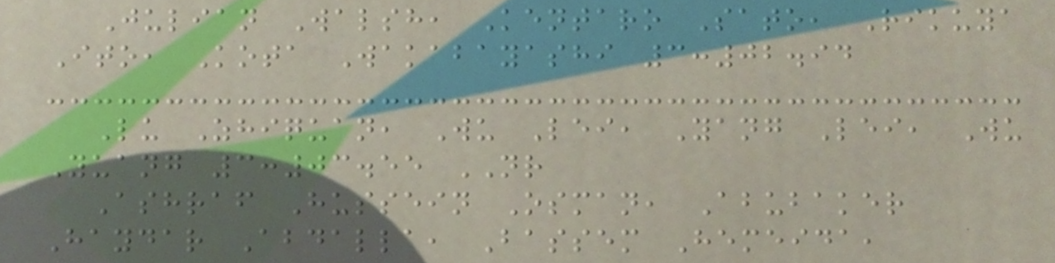Julian Walsh, Kentaro Sato, Rikuya
Ito, Kota Wakabayashi 3:02.94
Lu Zhiquan, Wu Lei, Yang Lei, Wu
Yuang 3:03.55 NR
Ashraf Hussein Osman, Abubaker
Haydar Abdalla, Bassem Hemeida,
